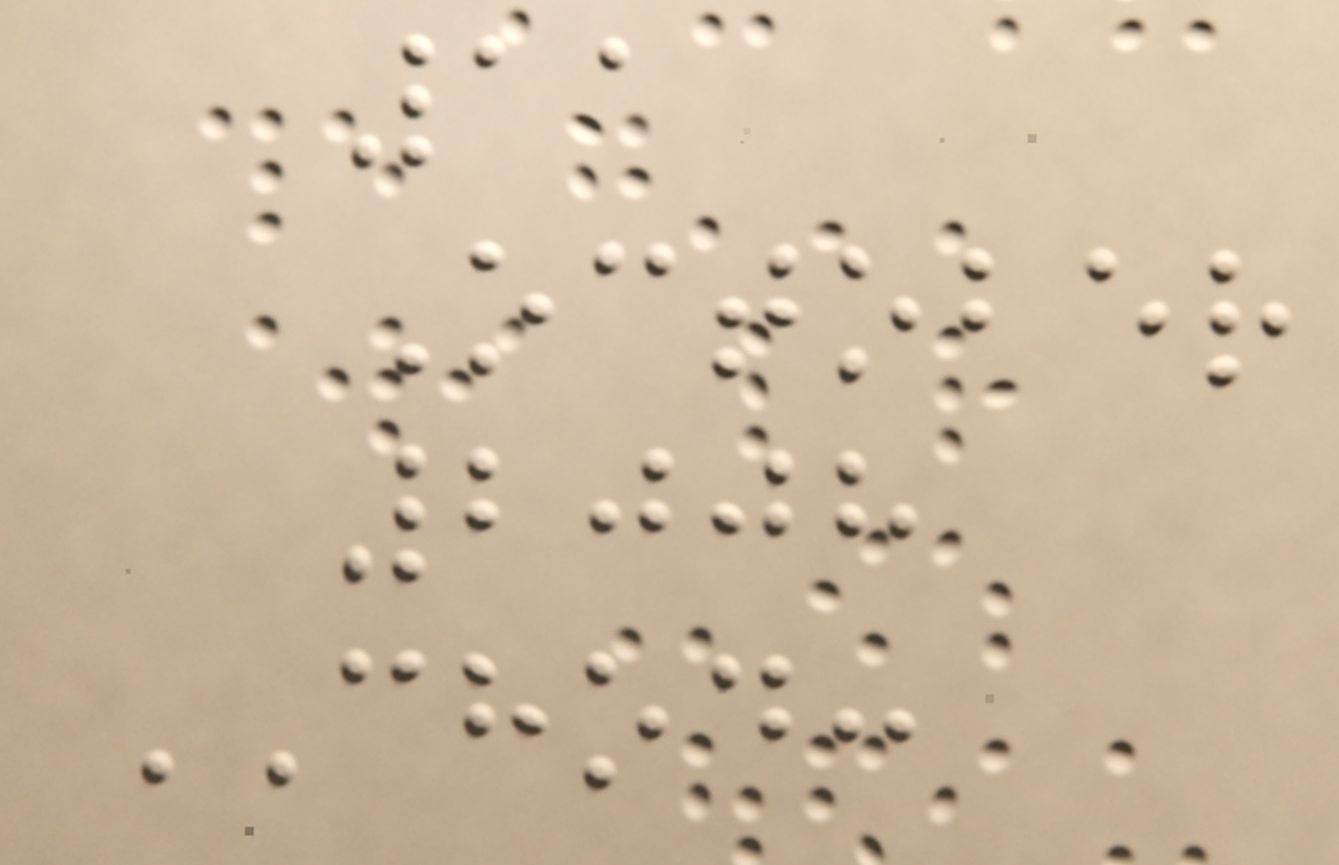11
October
2008
CHOD:
